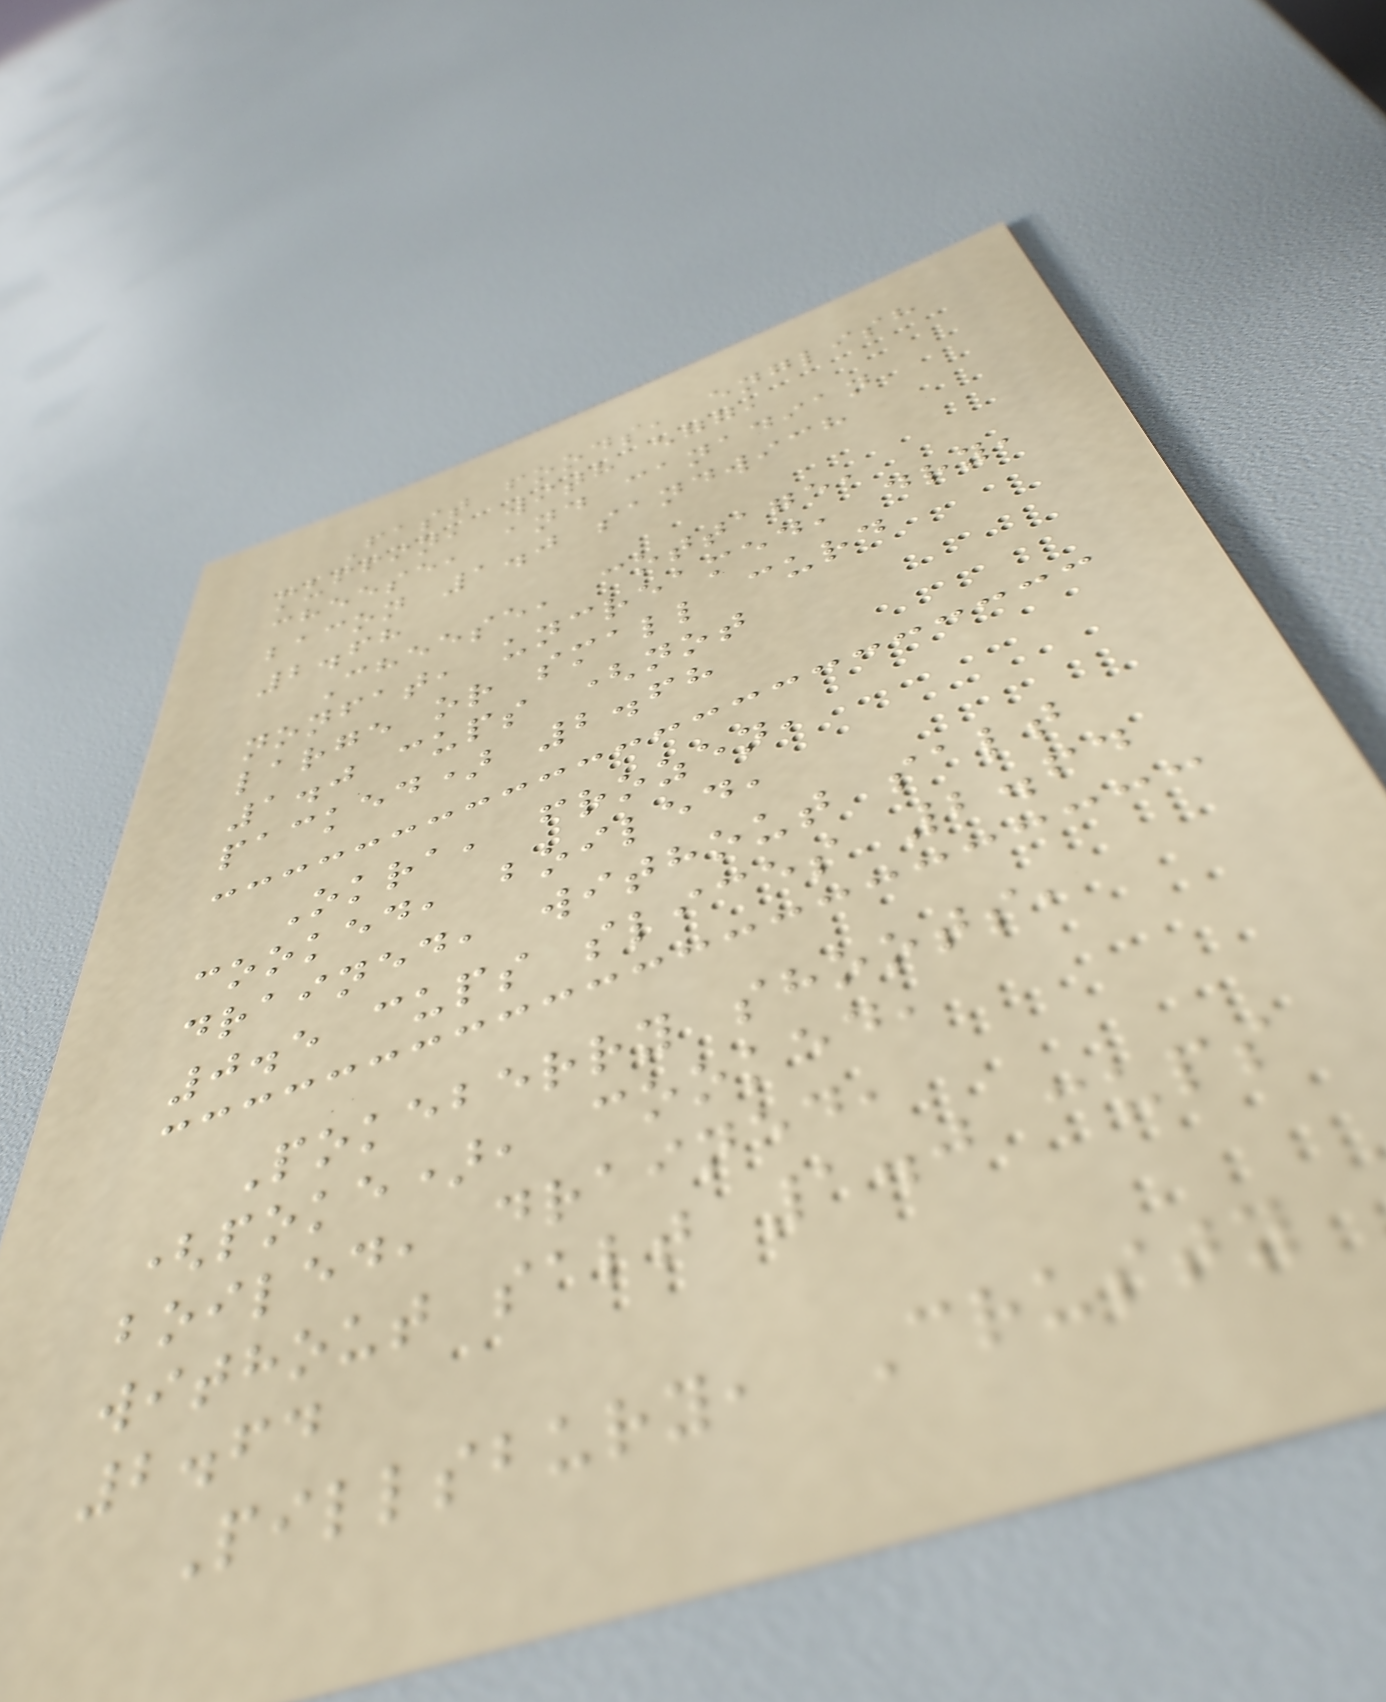Fast foods, english
muffin, with egg,
cheese, and canadian
bacon 1.0 sandwich
2.68
Cheese, cottage,
nonfat, uncreamed, dry,
large or small curd
1.0 cups (not
packed) 2.68
Okra, frozen,
cooked, boiled,
drained, without salt
0.5 cups slices 2.64
Pokeberry shoots,
(poke), cooked,
boiled, drained,
without salt 1.0 cups
2.64
Pillsbury, Crusty
